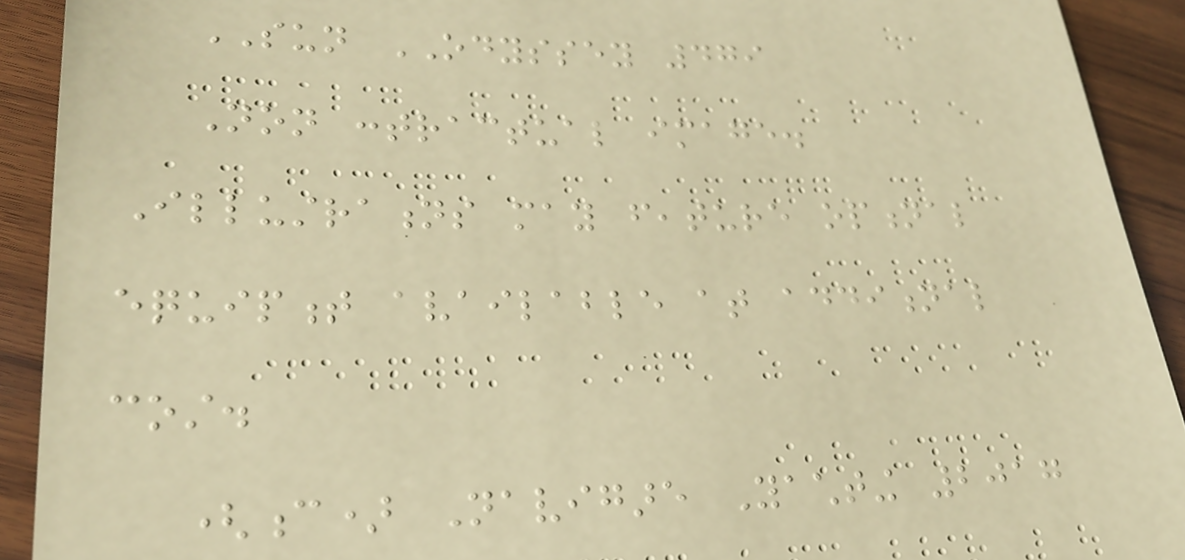SUN ODYSSEY 479
Non contractual image.
Illustrations may feature optional
equipment available at additional
cost.
(c) Navigare Yachting 2017
